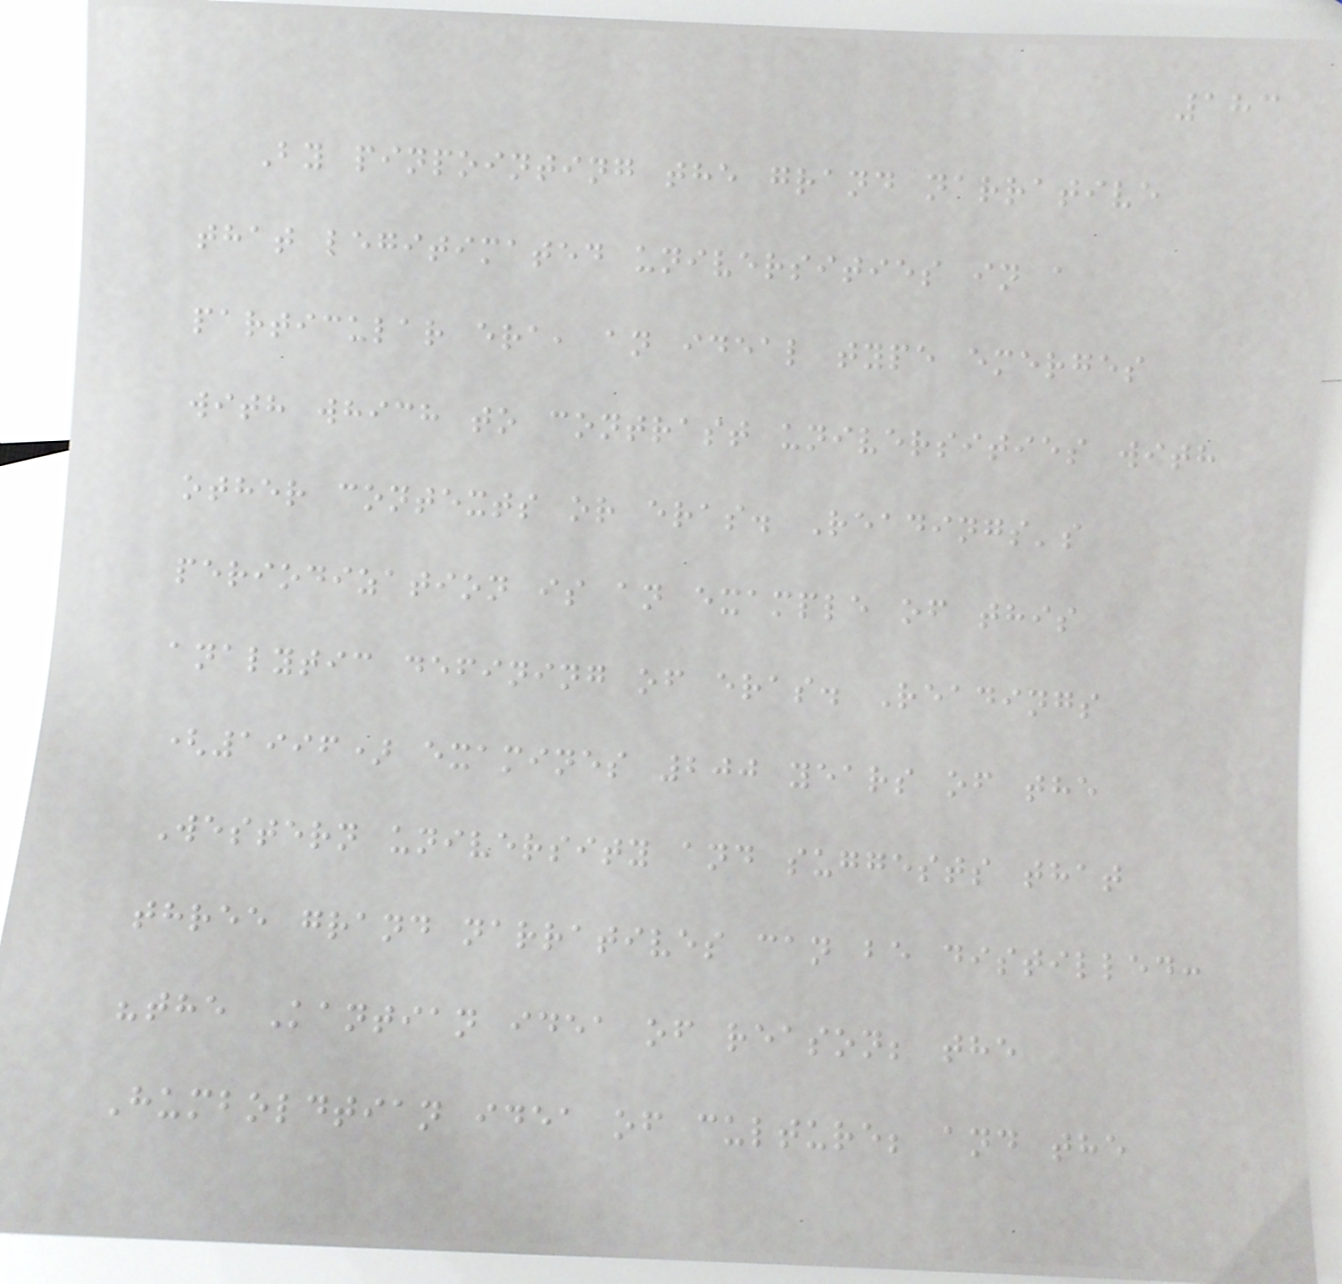183
By pinpointing the grand narrative
that legitimated universities in a
particular era, an ideal type emerges
with which to contrast universities with
other contexts or eras. Readings's
periodization is an example of this
analytic defining of eras. Readings
(1996) examines 200 years of the
Western university and suggests that
three grand narratives can be distilled:
"the Kantian idea of reason; the
Humboldtian idea of culture; and the
